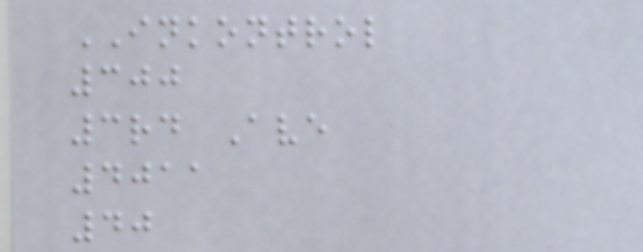INKONTROL
300
3rd Ave
4011
40
